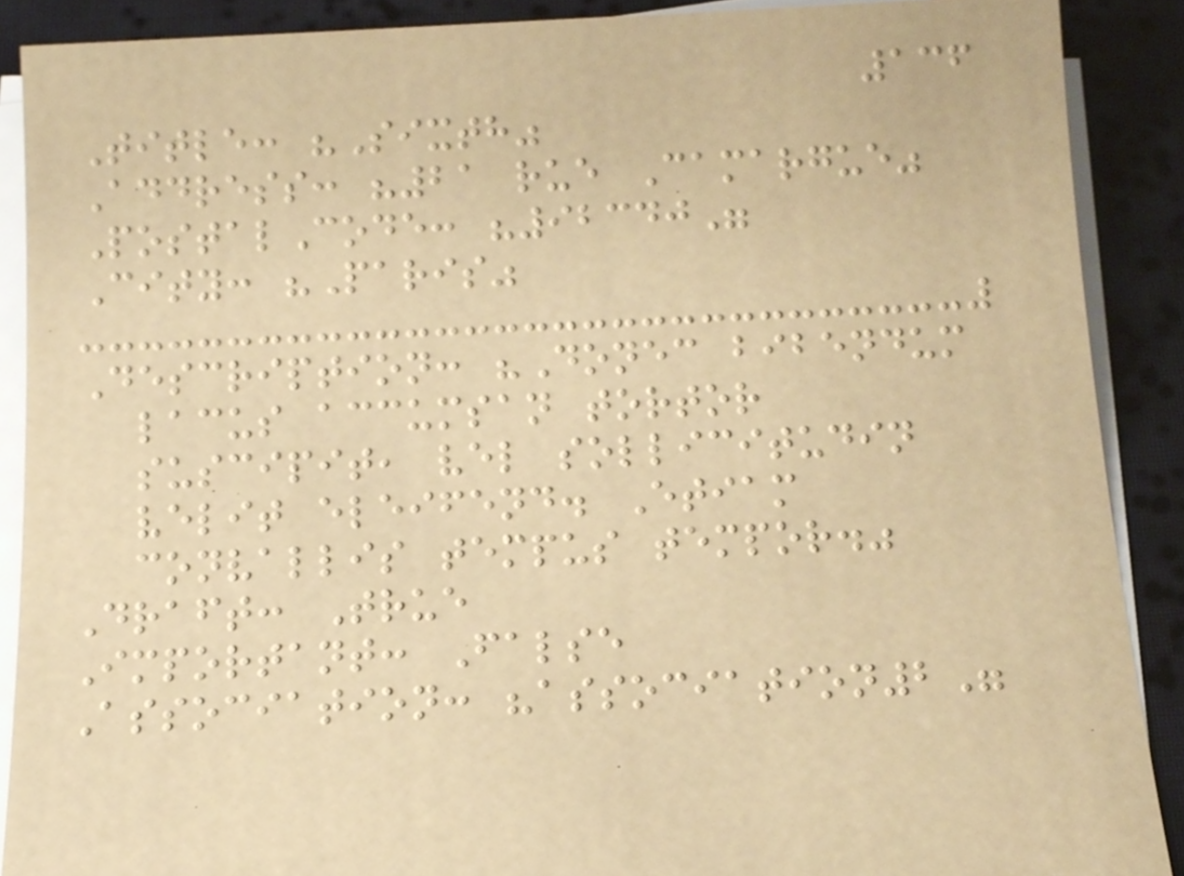136
Title: "Sixth"
Address: "21 rue Camargue"
PostalCode: "92340"
City: "Paris"
Description: "Donec bibendum
lacus accumsan tortor
suscipit, vel sollicitudin
velit eleifend. Etiam
convallis tempus tempor."
Draft: True
Important: False
Association: "association2"
